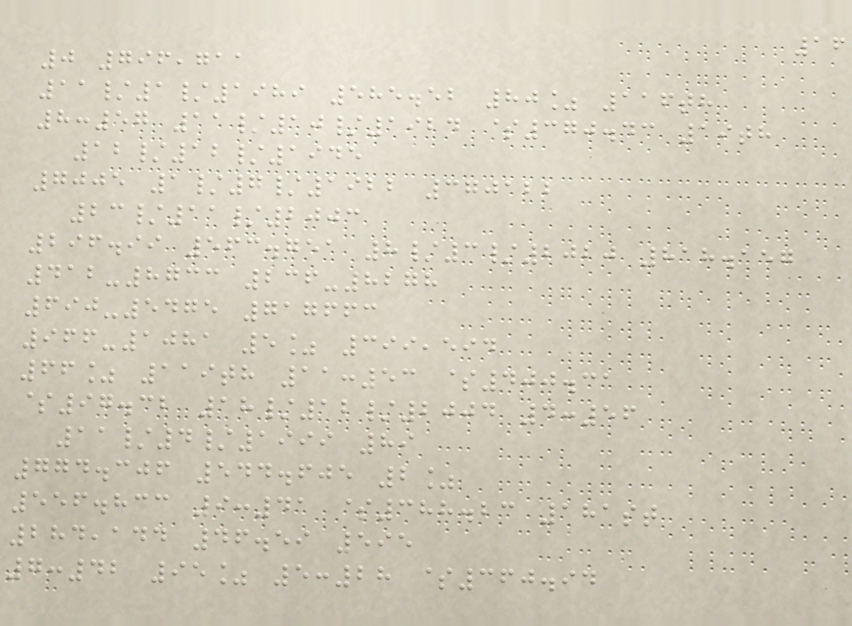16
0 796,711
11/1/1989 585.52 80% 116th
8:57 11/10/1924 $370.43 19th
12/12/1945
7005 1/7/1922 370122
23/11/2003
296.99 563.751 8/3/2020 818.157
412-8733 236-8278
690-5475 717663
966-1081 5% 399,594
66% 119th 11:53 $400.31
$97.32 18/12/2004 4:56
11/4/1999 89
774.306 544.605 2%
556.833 9:41 $388.23 181st
284,144 46.59 595
7:42 95% 5:28 $360.94
